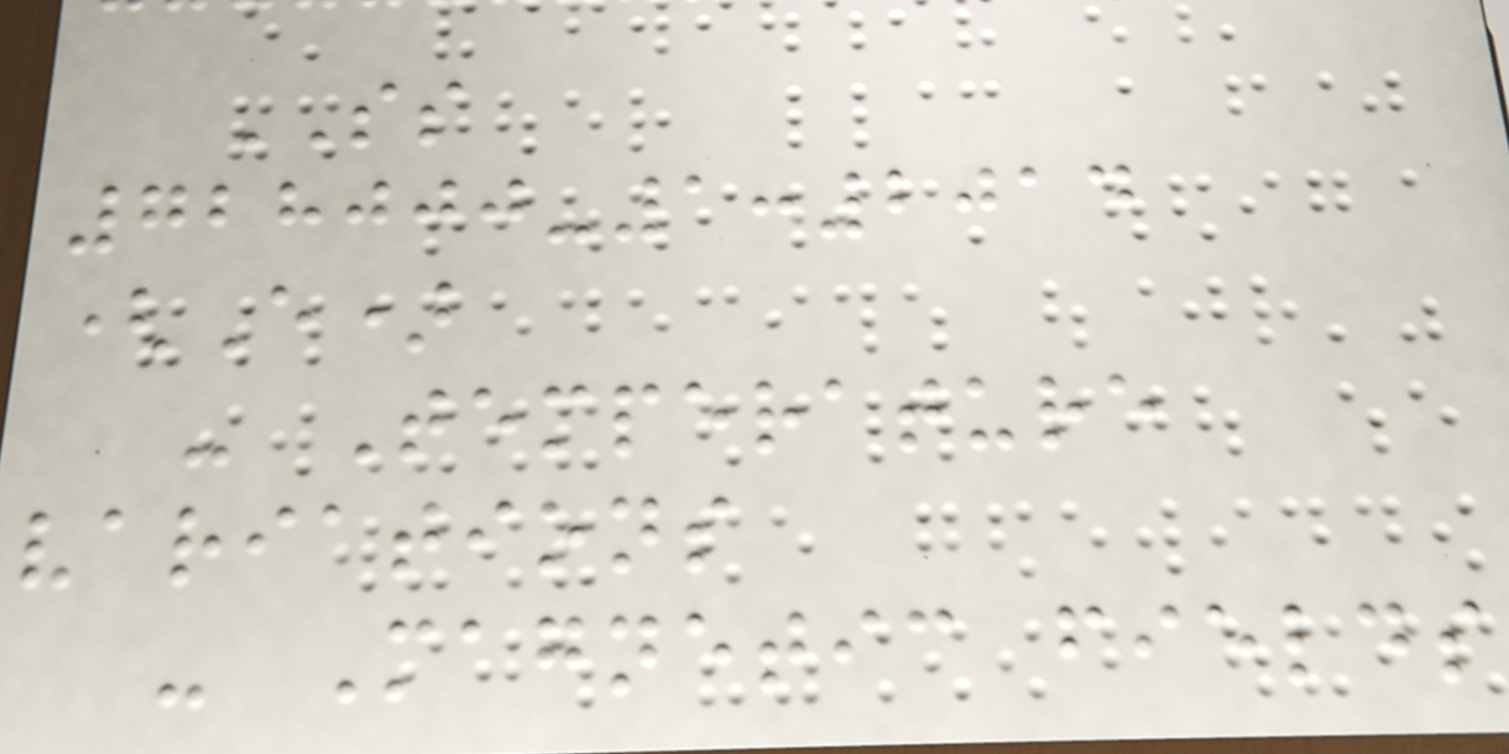SS
728000-1:2014
(E)
- Temperature
variations
- Magnetic fields
